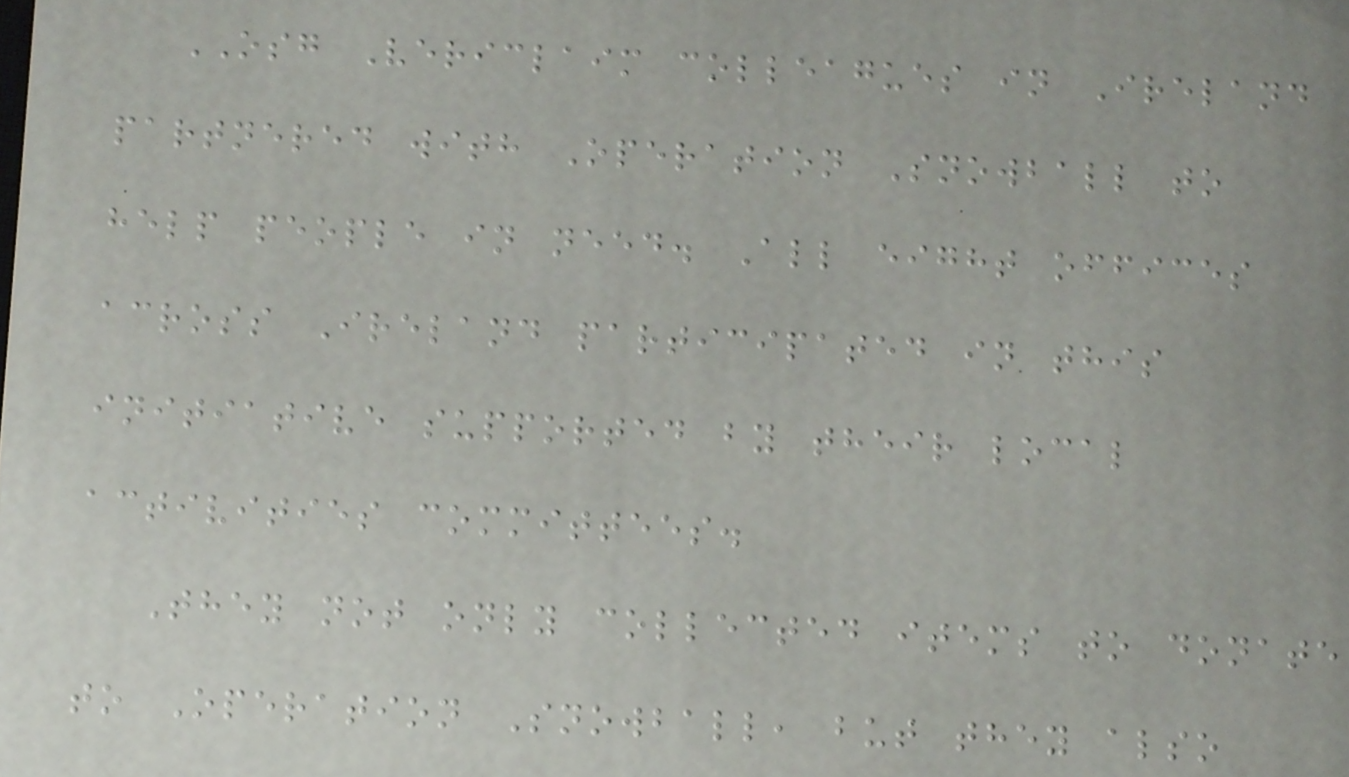OSG Vericlaim colleagues in Ireland
partnered with Operation Snowball to
help people in need. All eight offices
across Ireland participated in this
initiative supported by their local
activities committees.
They not only collected items to donate
to Operation Snowball, but they also
